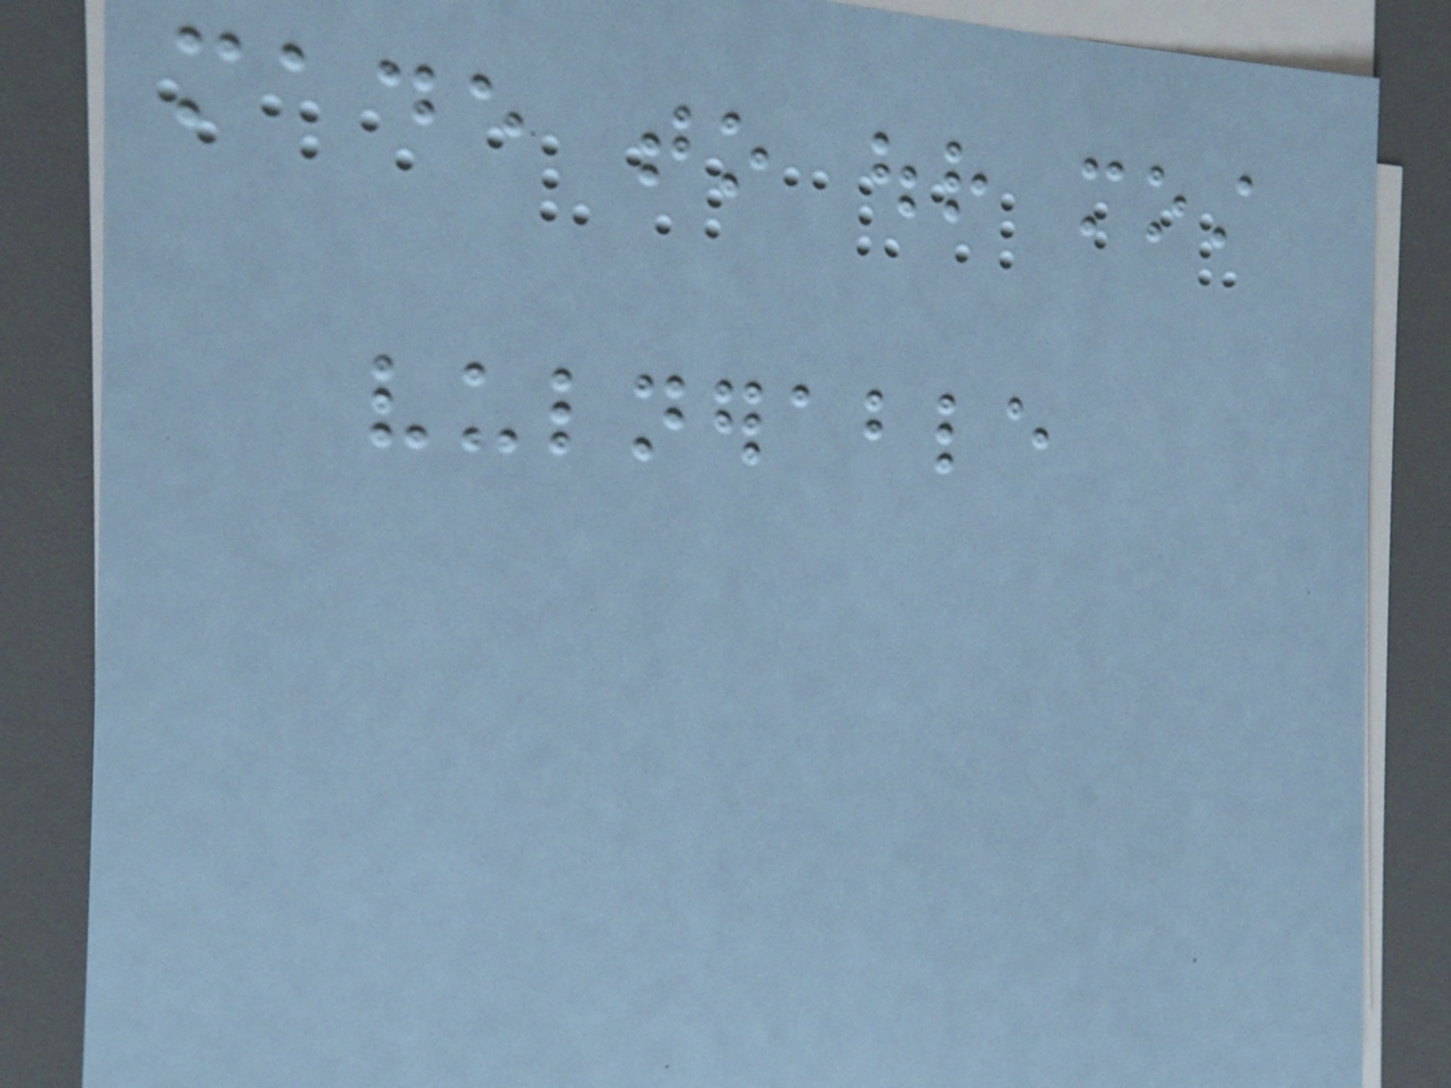made to our most
vulnerable
